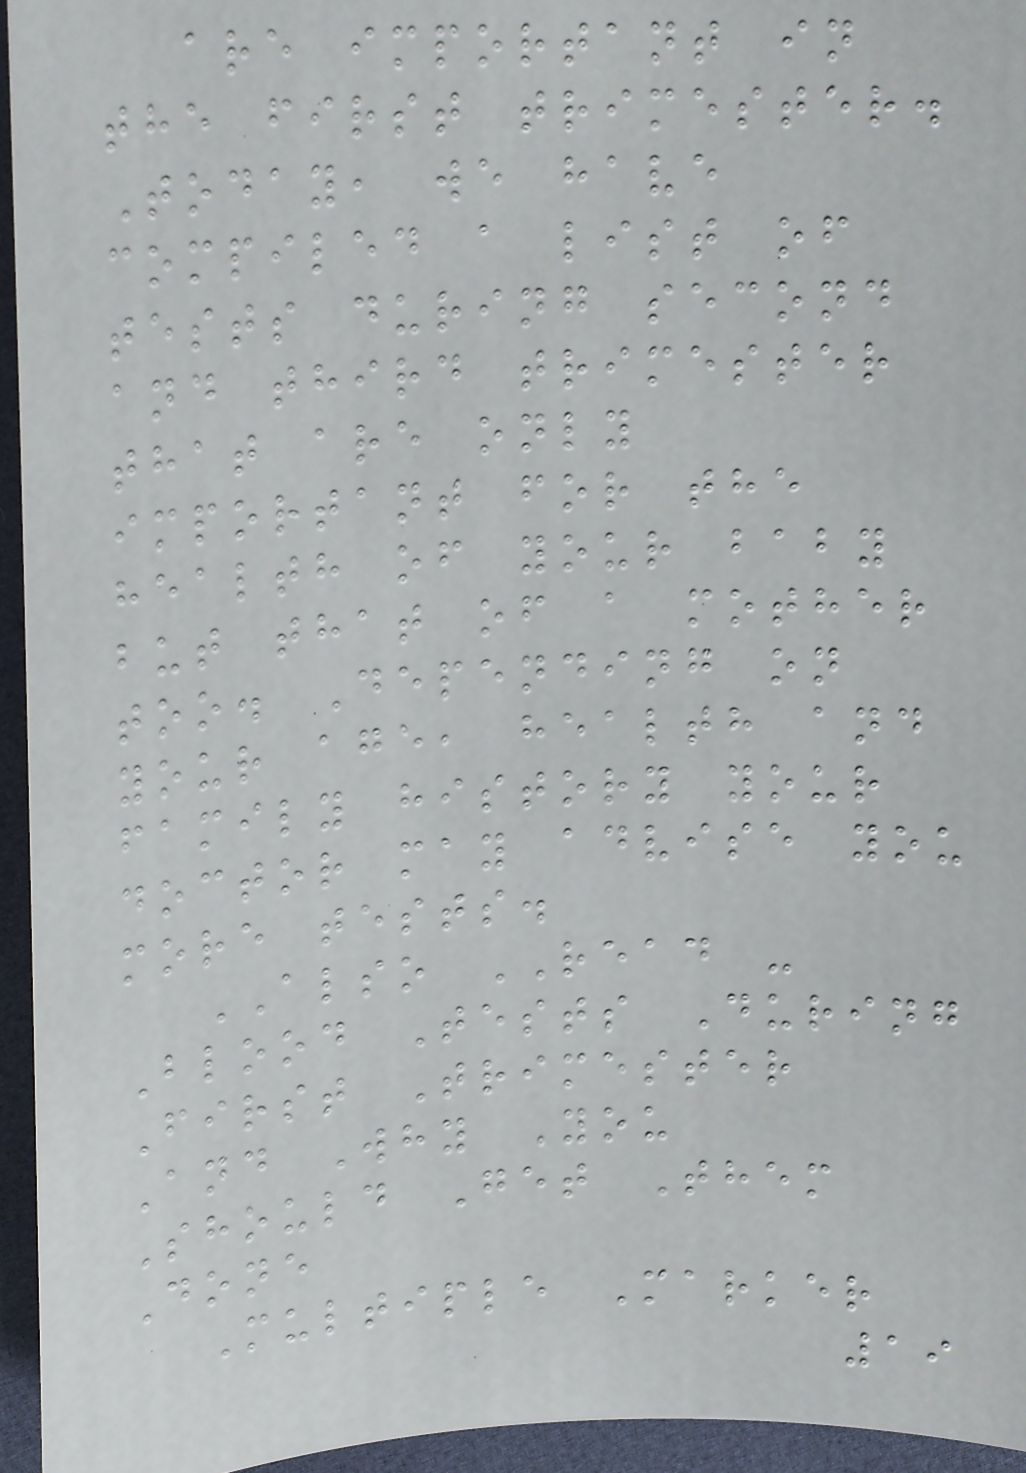are important in
the first trimester.
Today, we have
compiled a list of
tests during second
and third trimester
that are only
important for the
health of your baby
but that of a mother
too. Depending on
your age, health and
family history your
doctor may advise you
more tests.
ALSO READ -
Blood Tests During
First Trimester
And Why You
Should Get Them
Done
Multiple Marker
19
